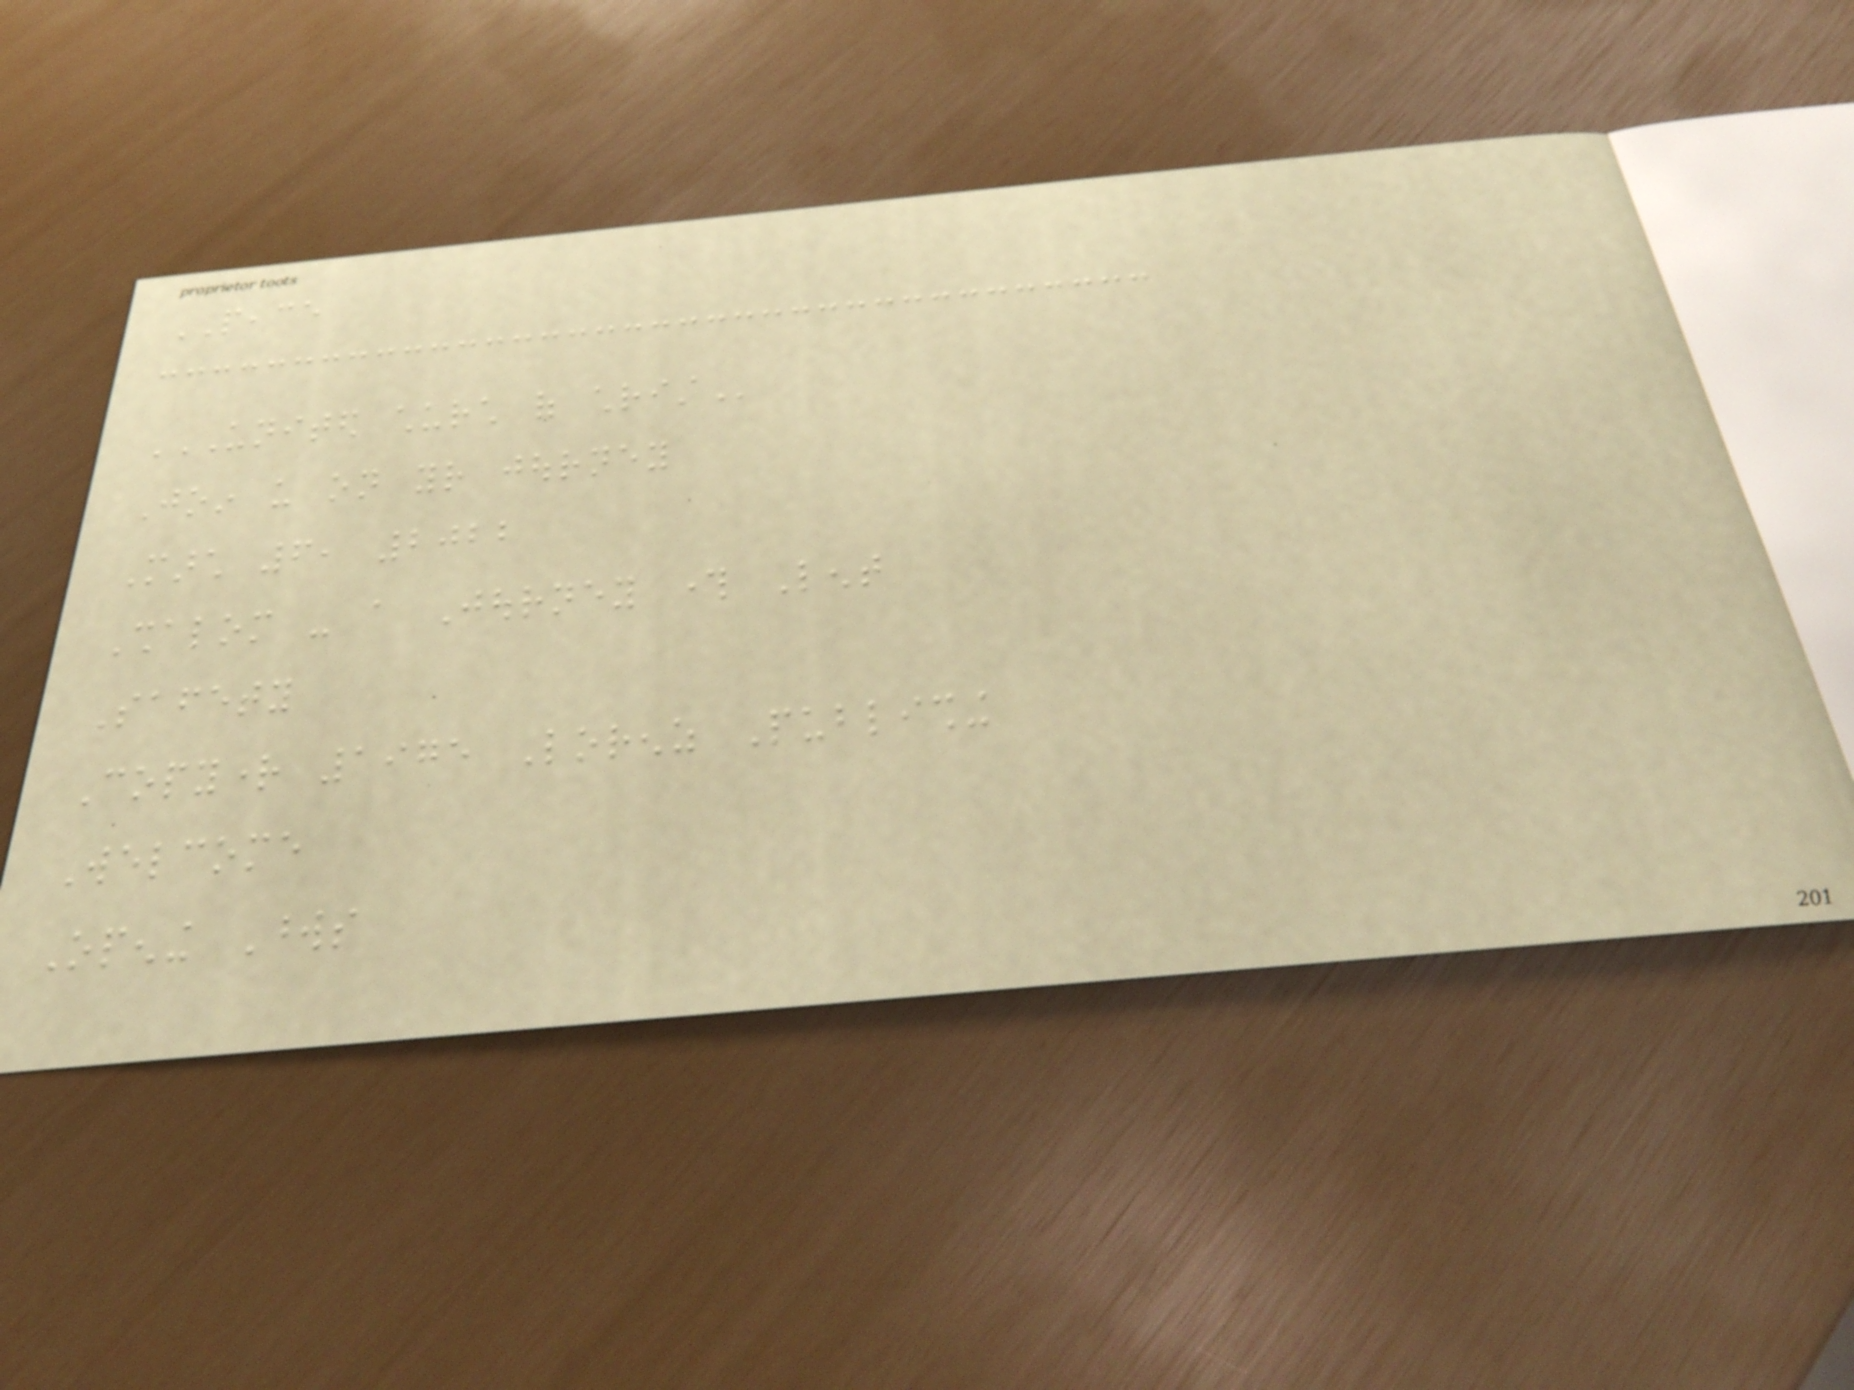PEACE
UNITED CHURCH OF CHRIST
Join us on your journey
March 6, 2022
Shalom - a Journey through Lent
Safety
Copyright 1975 Lorenz Publishing
Welcome
Opening Words
